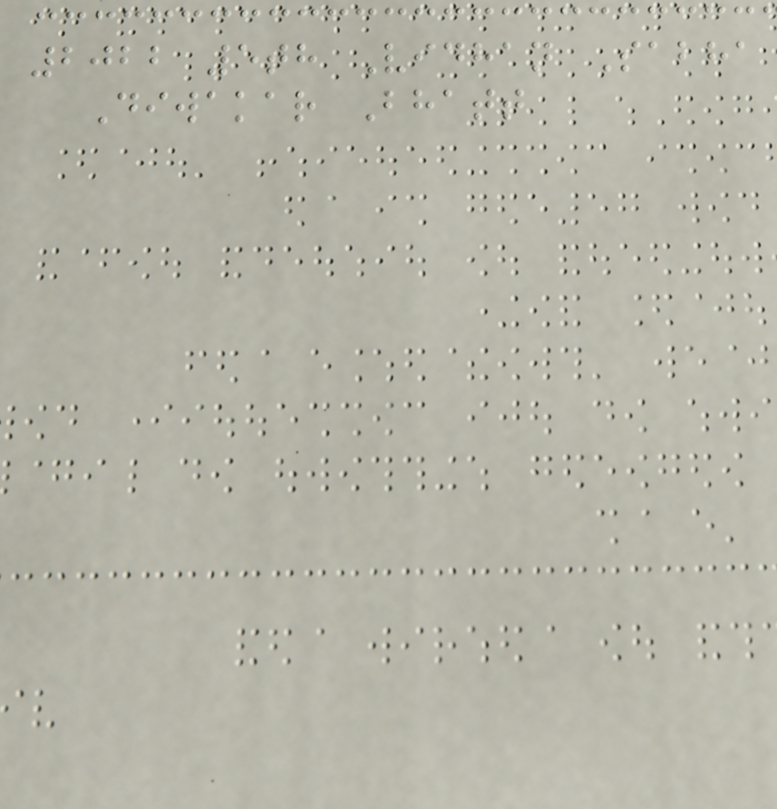2022 5th Vidhan Sabha
Diwakar Bhatt
